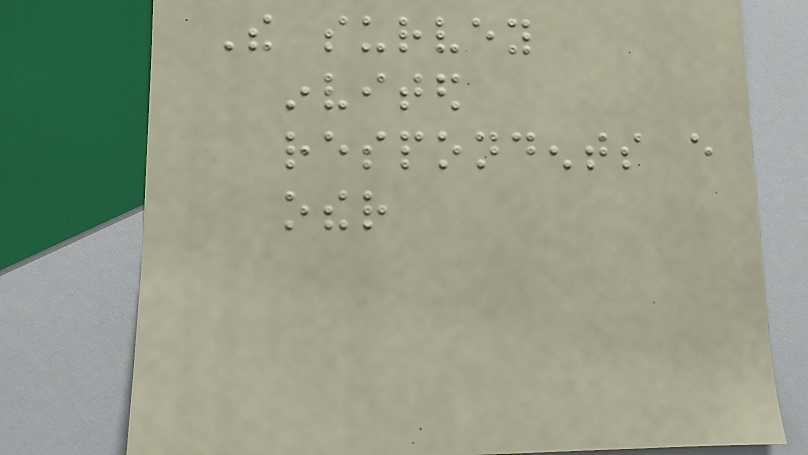The survey
invited
respondents every
other
